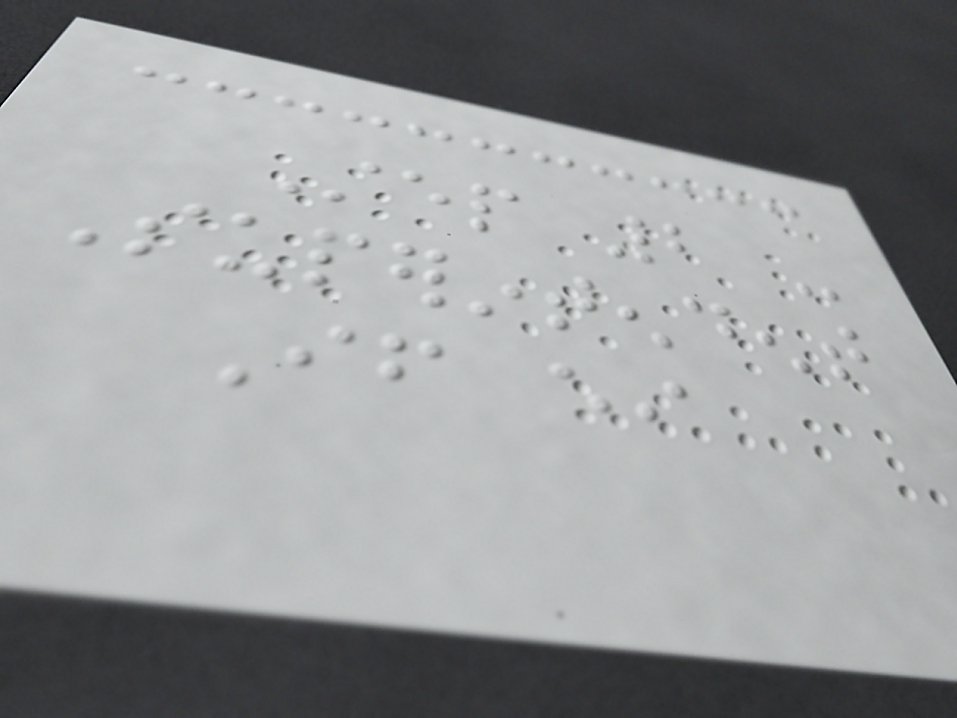Step 2 -
Superintendent
If either
